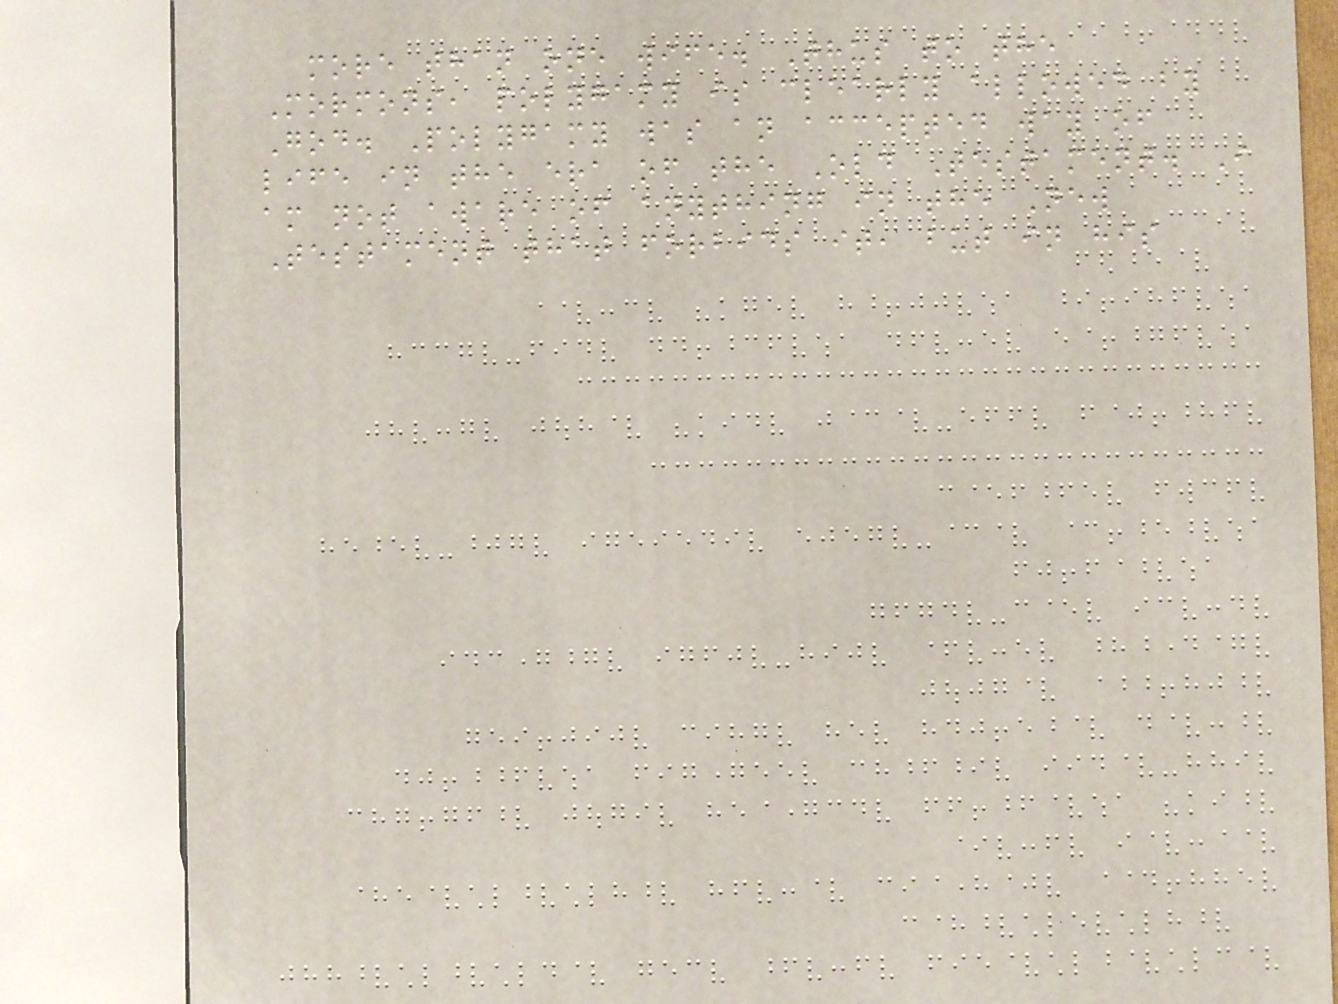more than one wife. Thus to the
Mormons, polygamy is clearly allowed by
God. Polygamy was an accepted way of
life in the era of the Old Testament. I
am not aware of anything in the New
Testament that forbids it, but in his
